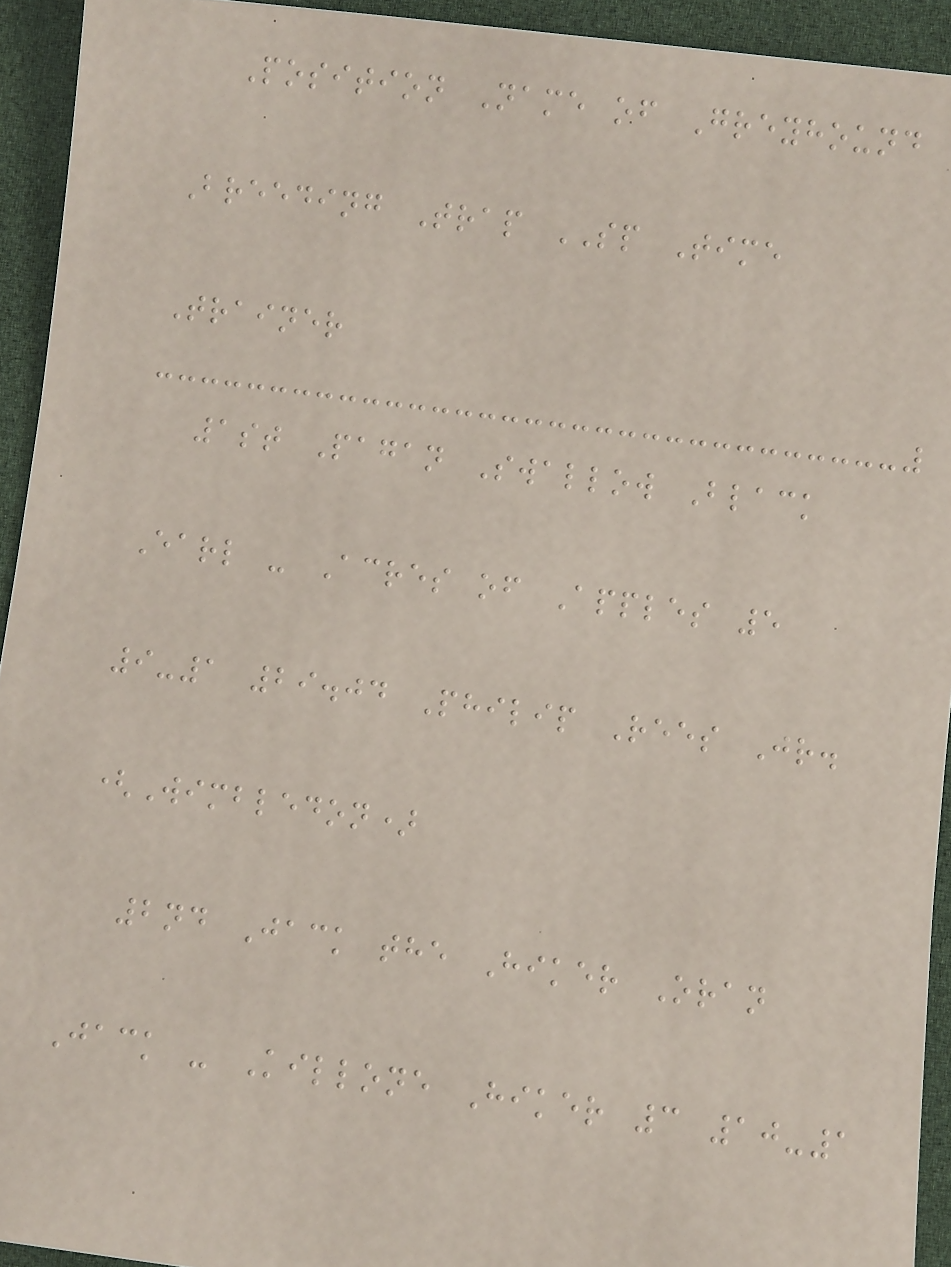Position Name of Greyhound
Breeding Trap SP Time
Trainer
1st Pagan Swallow Black
Earl - Acres of Apples 5
9-1 29.04 Philip Rees Jr.
(Wimbledon)
2nd Jack the Hiker Oran
Jack - Killone Hiker 3 10-1
